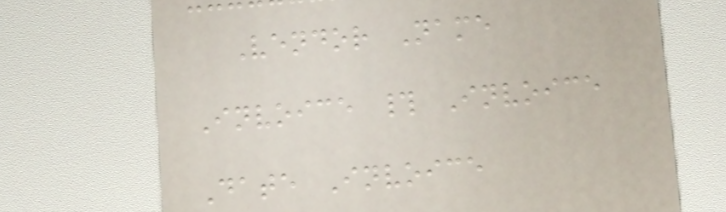Vendor Name
Invoice # Invoice
Date Invoice
